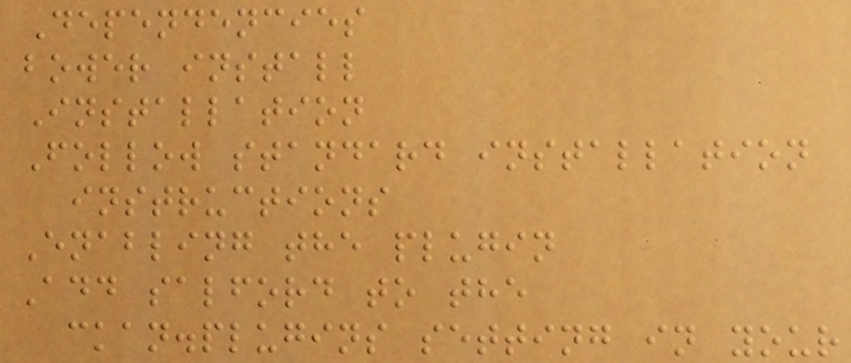Dependencies
bower install
Installation
Follow standard installation
instructions
Enabling the plugin
Add salford to the
ckan.plugins setting in your
